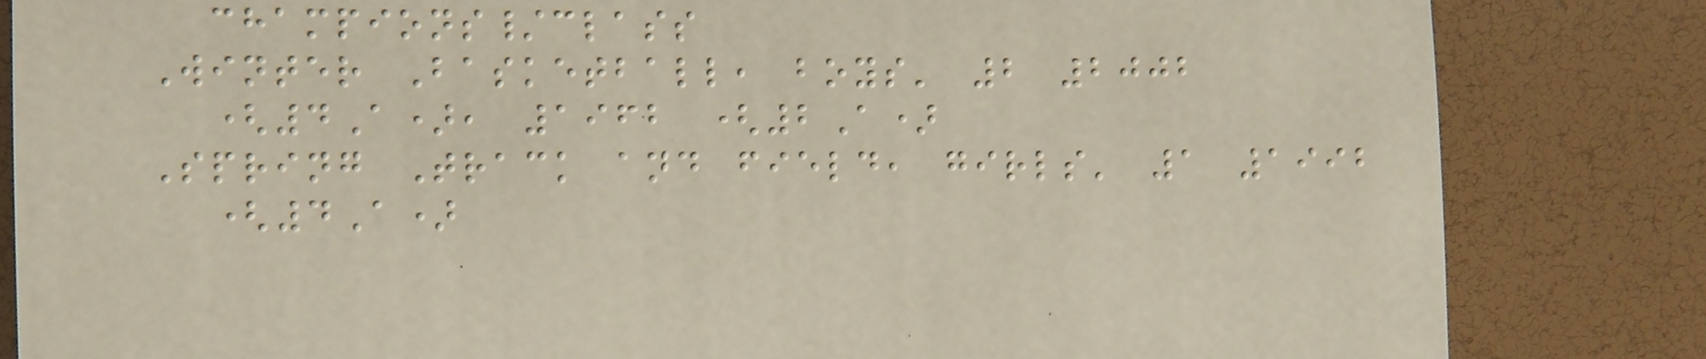champions/class
Winter Basketball, boys' 2 2002
(4A), 1962 (2A)
Spring Track and field, girls' 1 1992
(4A)
